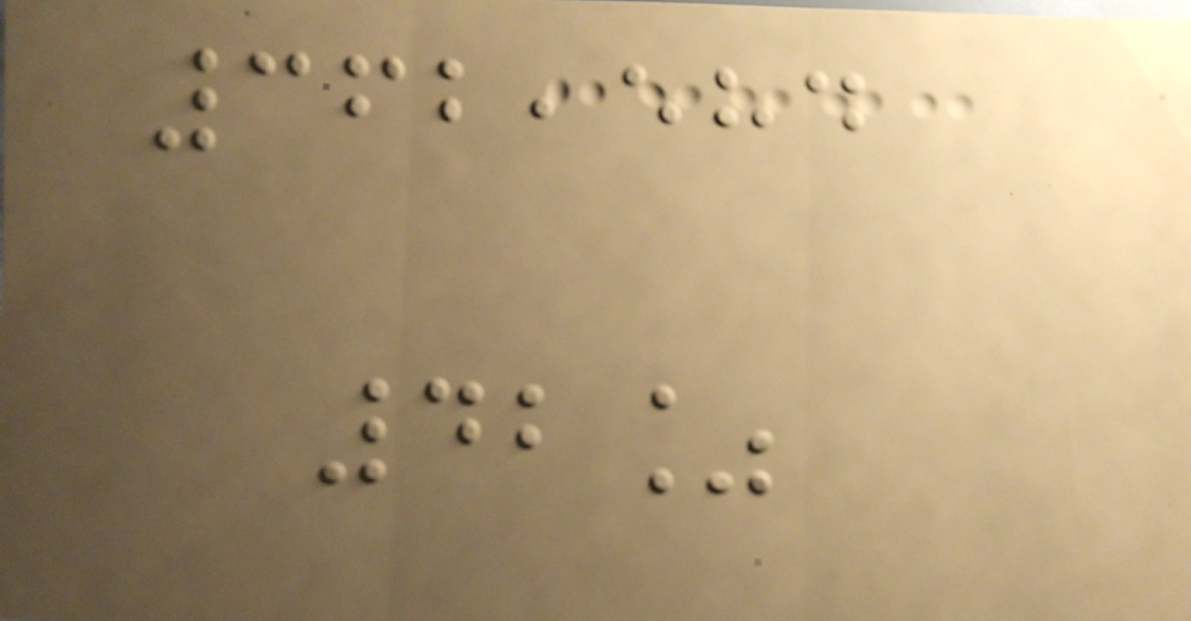362,584
42%
